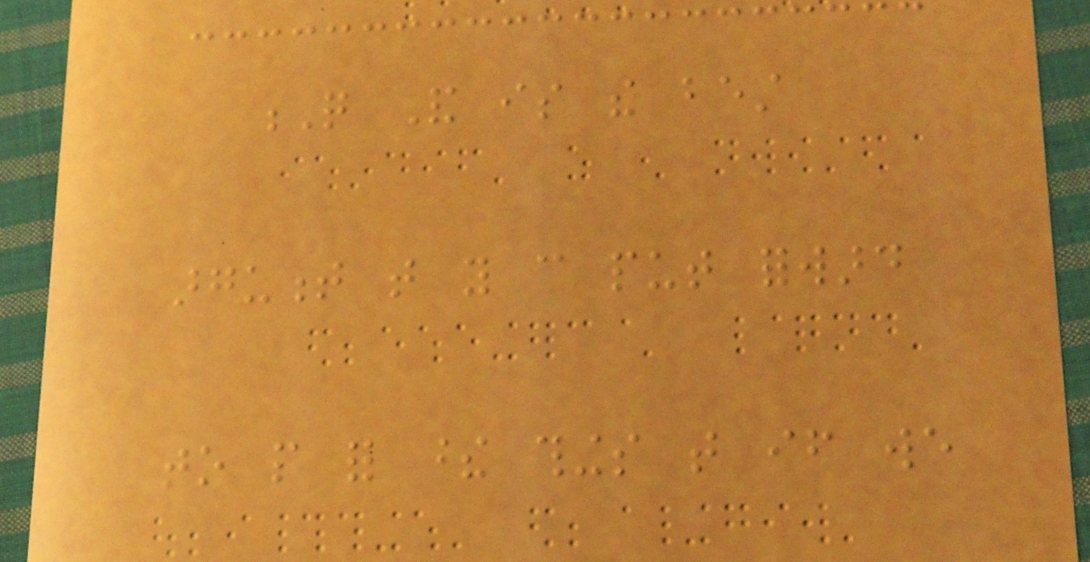Q And is the best
argument that you can put forward
to people for these things that if we
